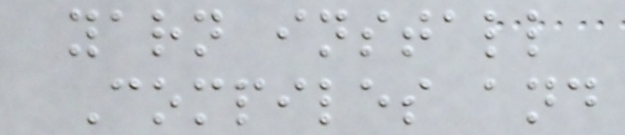yarn install
Compiles and
